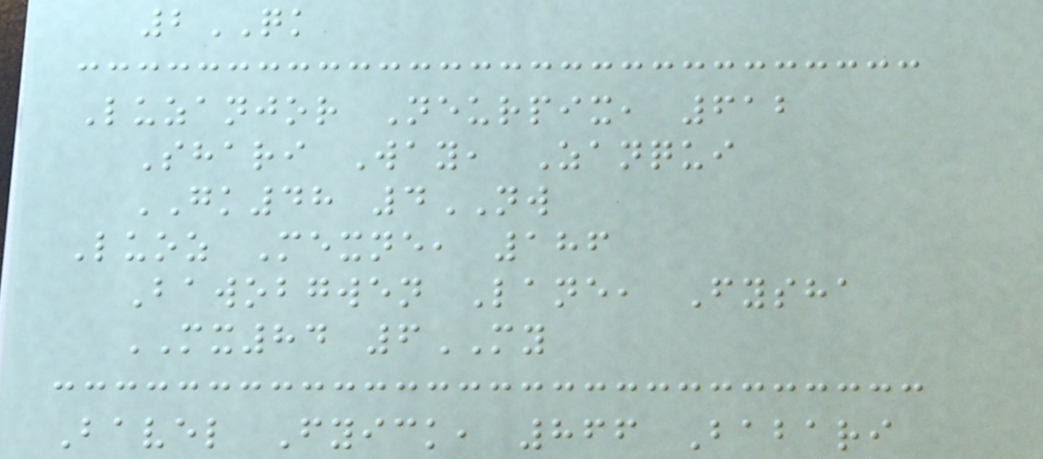2QK
Luzanjor Neurpix, 612
Shari Way, Zanqui
GK48 4NW
Luoz Mexne, 186
Bawobgwen Lane, Fysha
MX84 6MY
Bavel Fyick, 866 Babari
